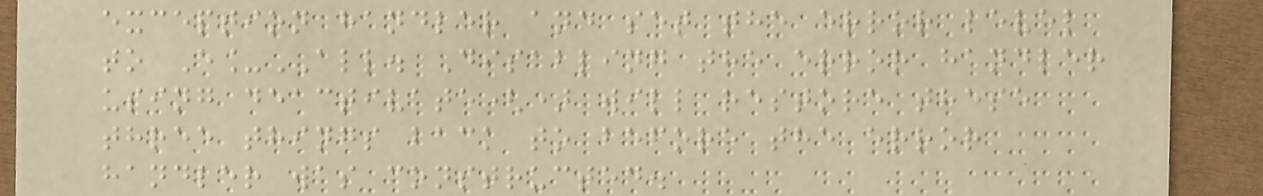exception handler and set the error level
to E_ALL. Disabling the error handler
using deactivate() will restore these
three things back to before the error
handler was constructed.
